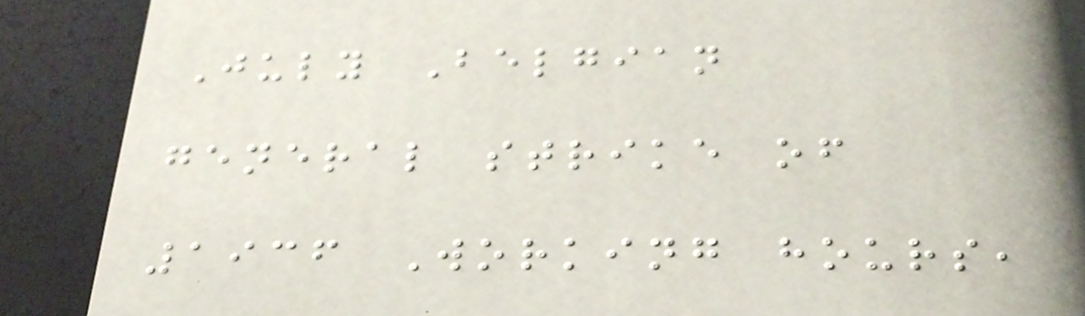July Belgian
general strike of
1936 Working hours,
